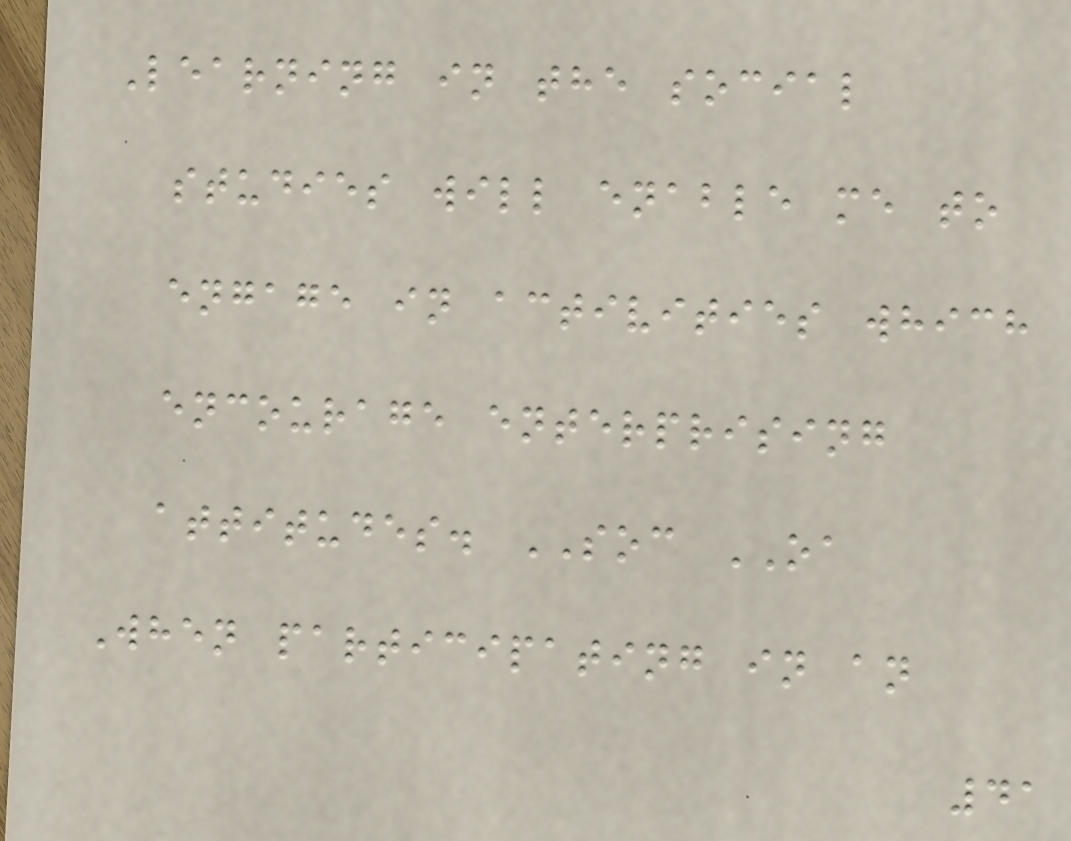Learning in the social
studies will enable me to
engage in activities which
encourage enterprising
attitudes. SOC OA
When participating in an
41
